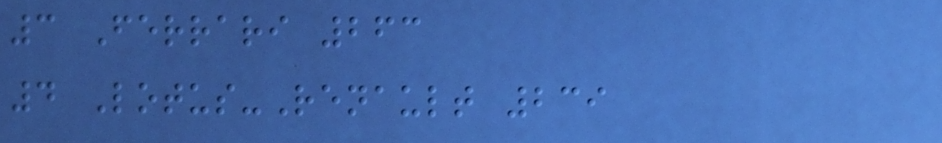3 Ferrari 263
4 Lotus-Renault 239
